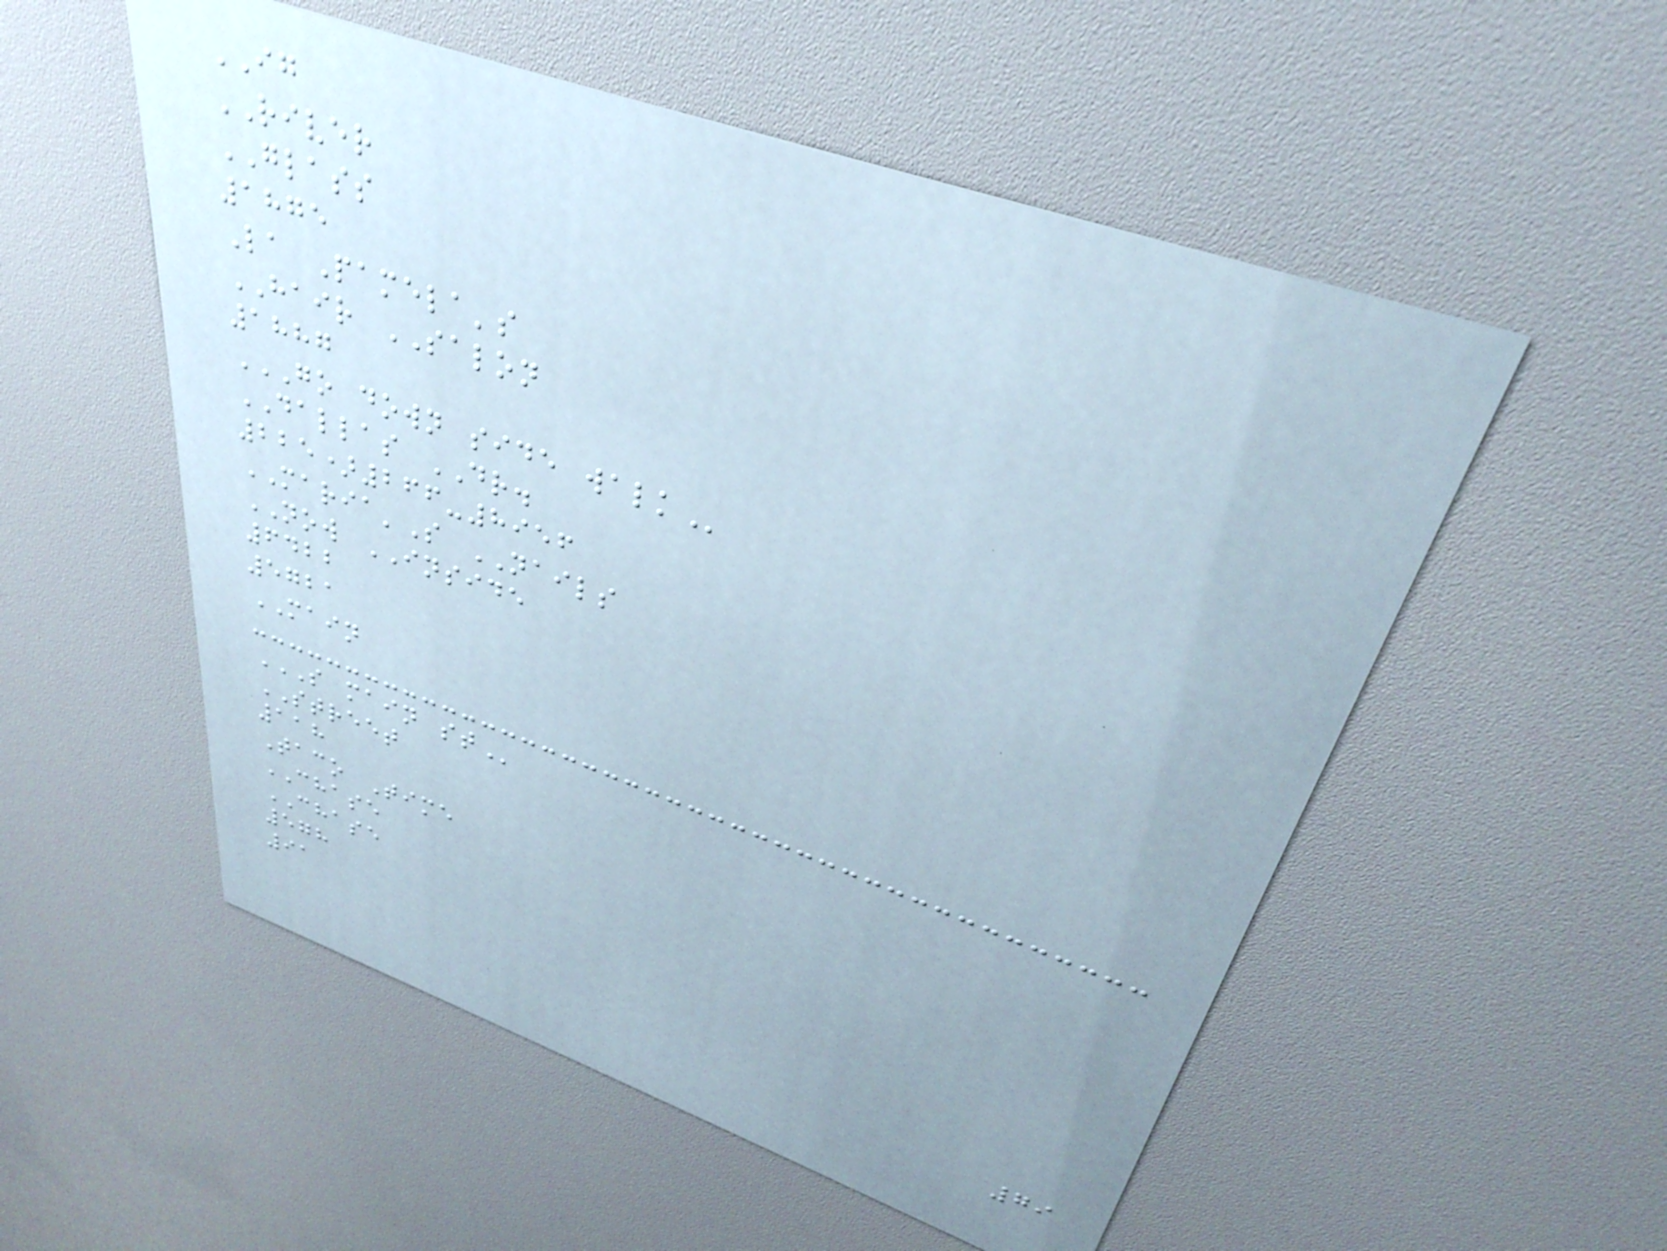IG
RIVER
GLASS
1875
La Pamela's
HAIR SALON
1887
GO DOWN SIDE WALK
DALLAS DR.
225)266-8956
MARIA'S NAILS
NOW INSIDE
6422
5721
MAIN
S MAIN ST
STREET
118
Taco Time
CHASE
CHASE
578
91
79
